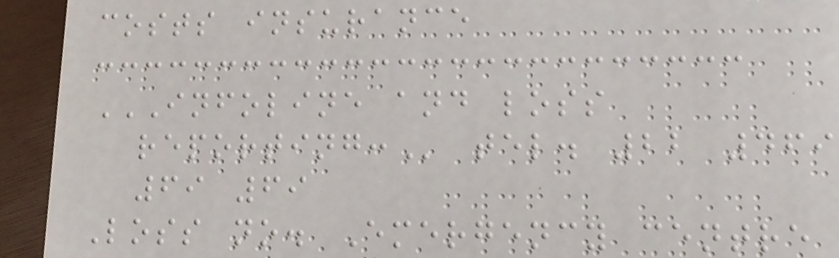costs insurance
INFOLINE AND LOSS
REPORTING: tel. 22 469
69 69
Loss no. Emergency centre
